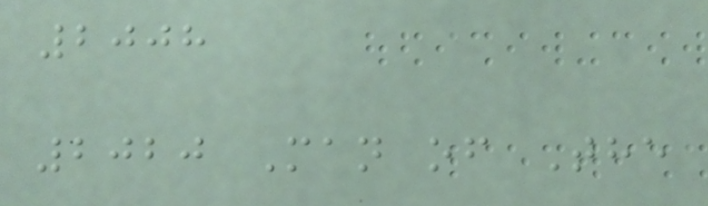2008
2020 Man of The
